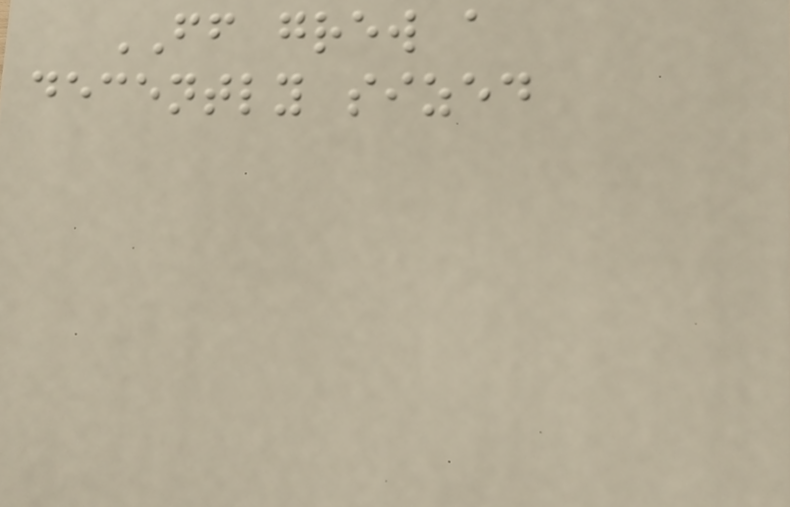FF grew a
decently sized
